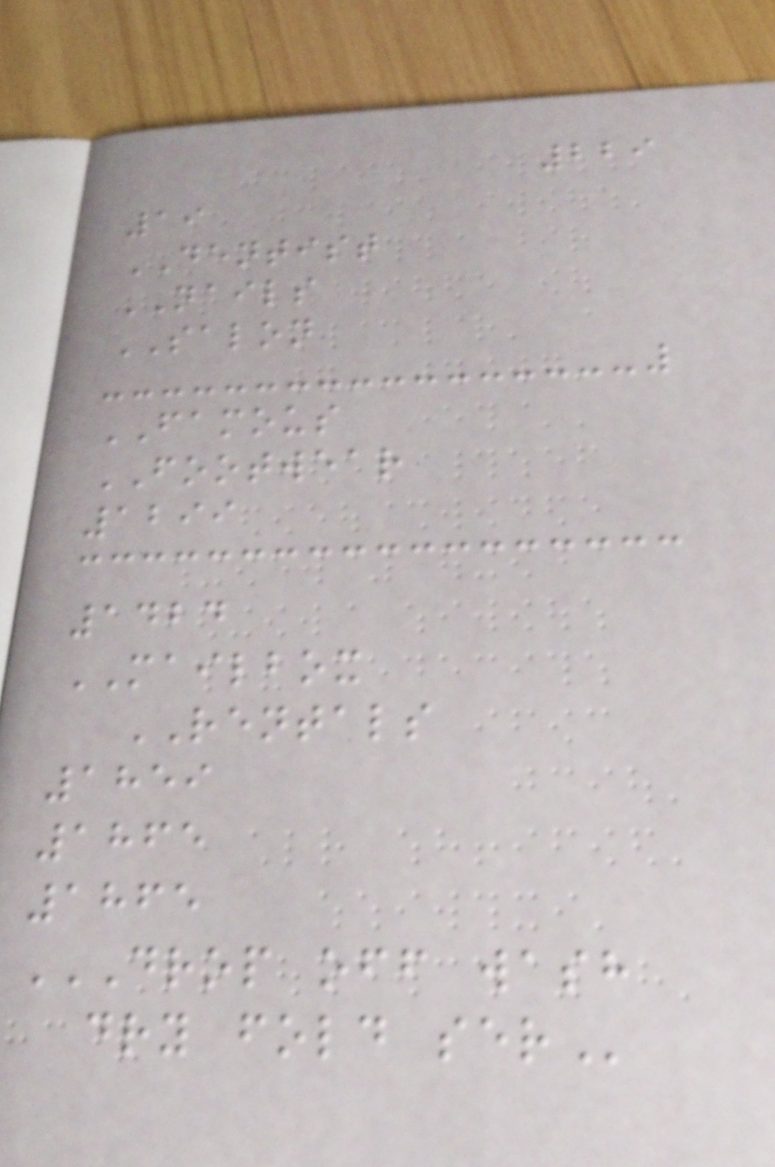229
19
DENTIST
NAILS
SALON
FAMOUS
FOOTWEAR
1299
1424
MAILBOX
RENTALS
1859
1865
1865
DROP OFF WASH
DRY FOLD SER
